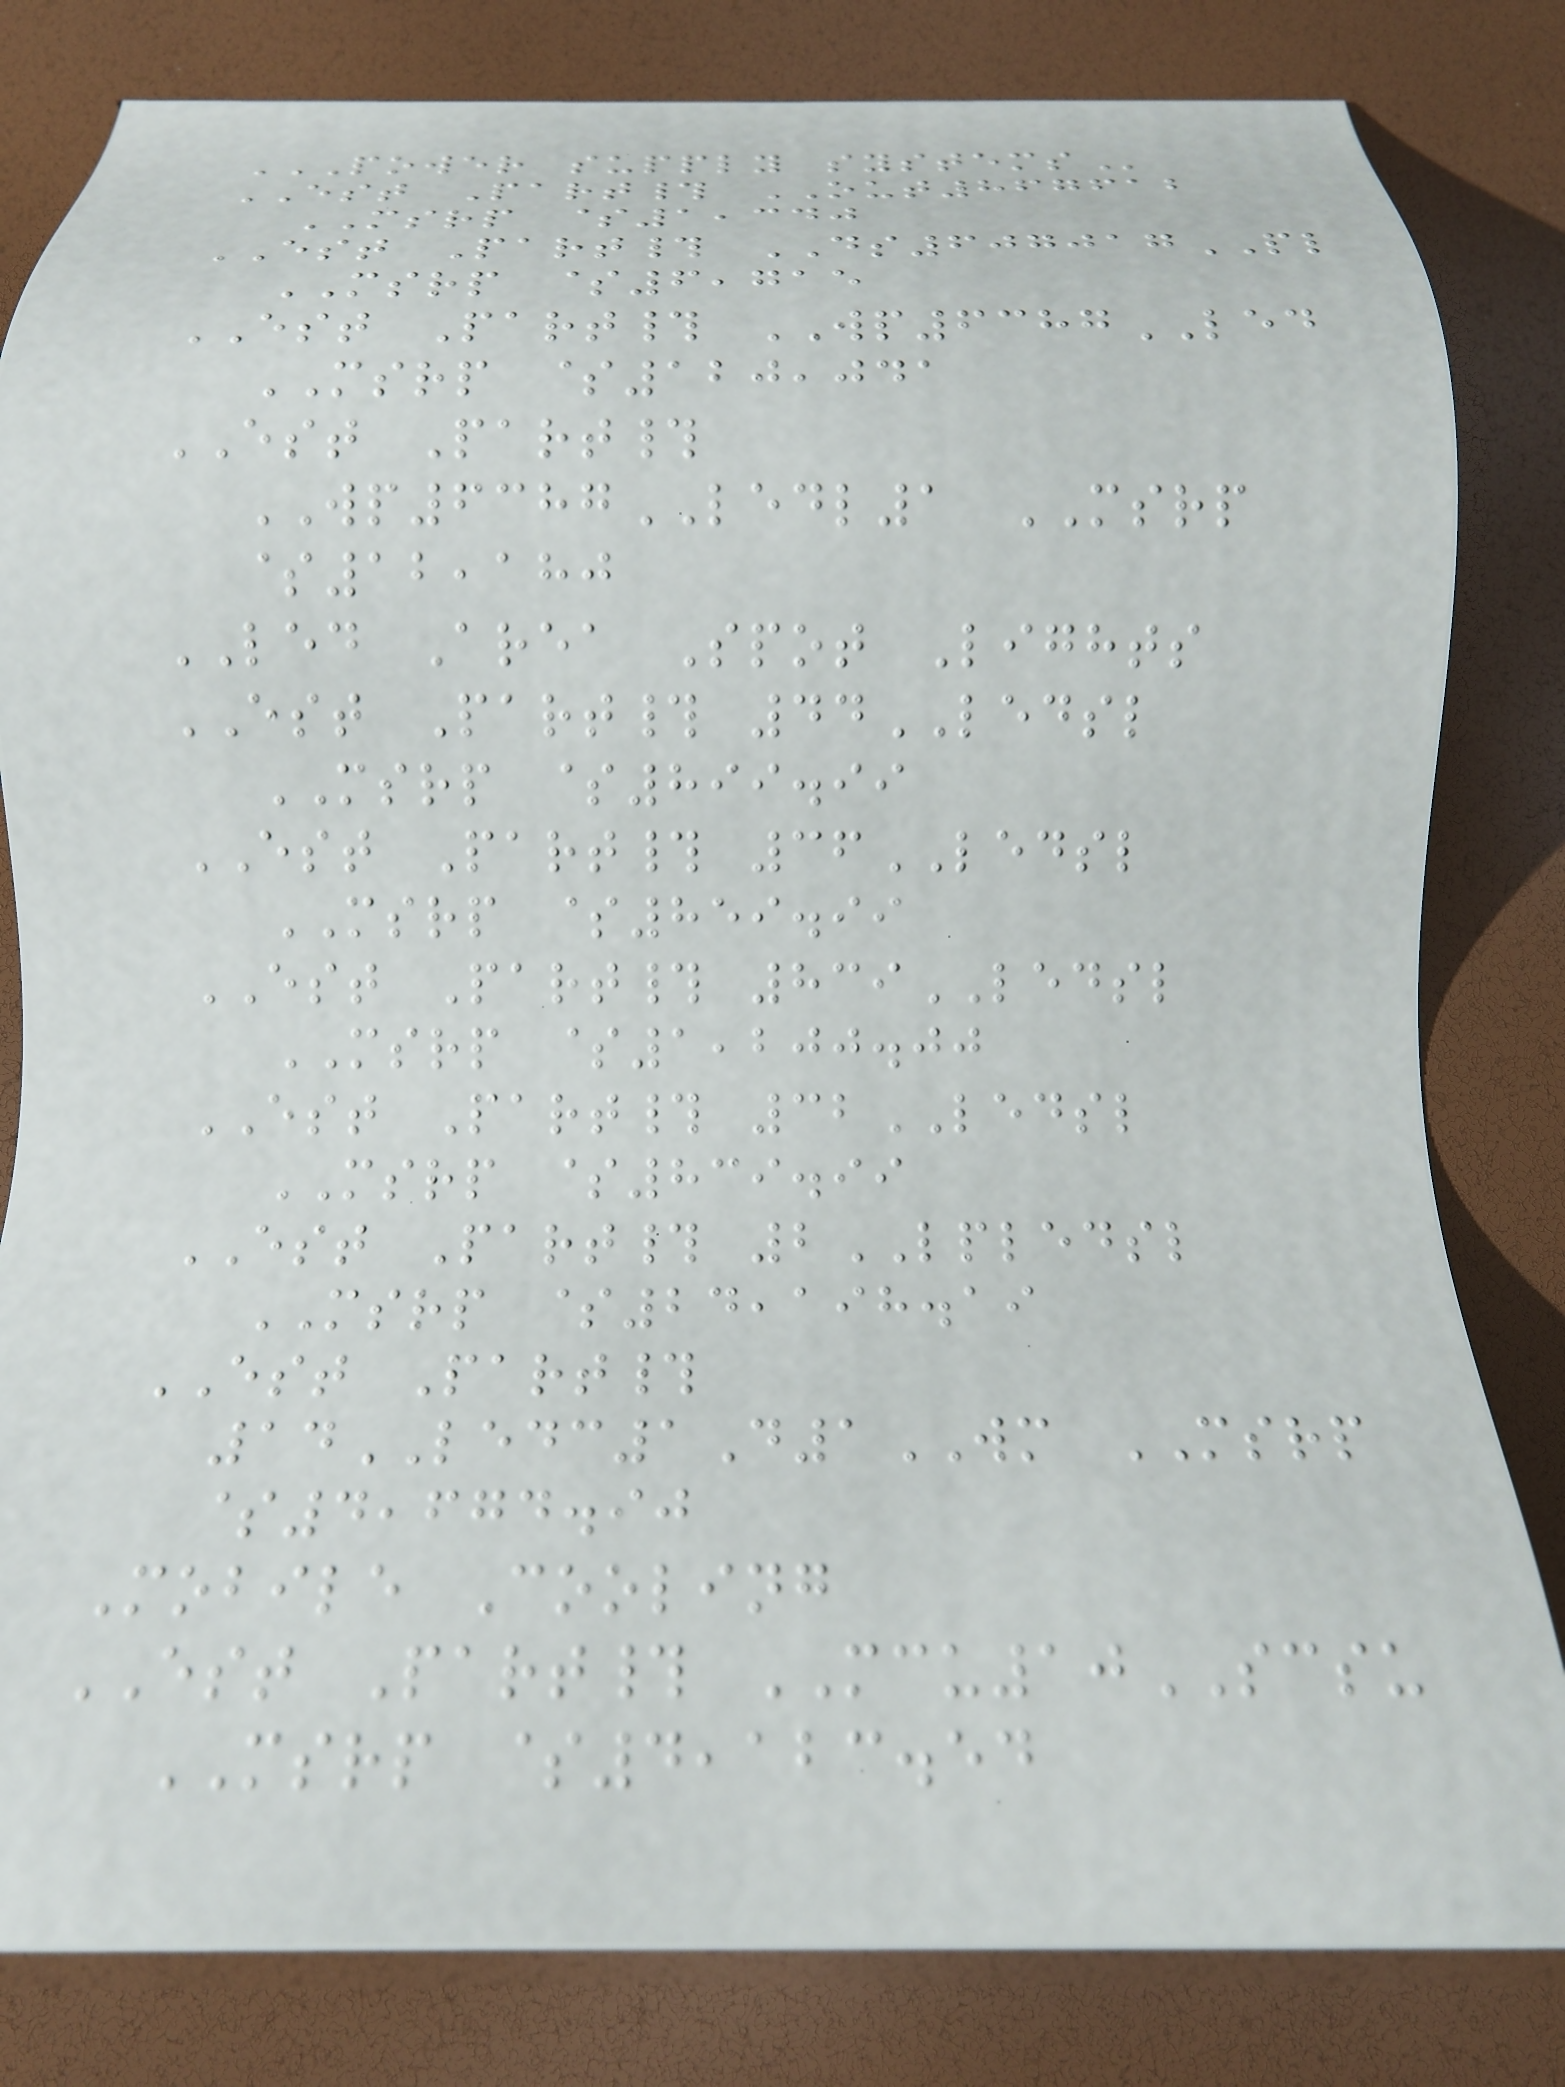POWER SUPPLY SYSTEMS
EST Part# OUT867612
MSRP $1,340
EST Part# DS607017PL
MSRP $6,715
EST Part# WP6387LED
MSRP $120,041
EST Part#
WP6387LEDL1 MSRP
$12,180
LED Area Spot Lights
EST Part# 44LEDSL
MSRP $899.99
EST Part# 36LEDSL
MSRP $859.99
EST Part# 839LEDSL
MSRP $1,200.00
EST Part# 32LEDSL
MSRP $839.99
EST Part# 2LPLEDSL
MSRP $24,198.19
EST Part#
14LEDC1D1WM MSRP
$4,674.90
Mobile Cooling
EST Part# MCU10SCSU
MSRP $4,123.54
